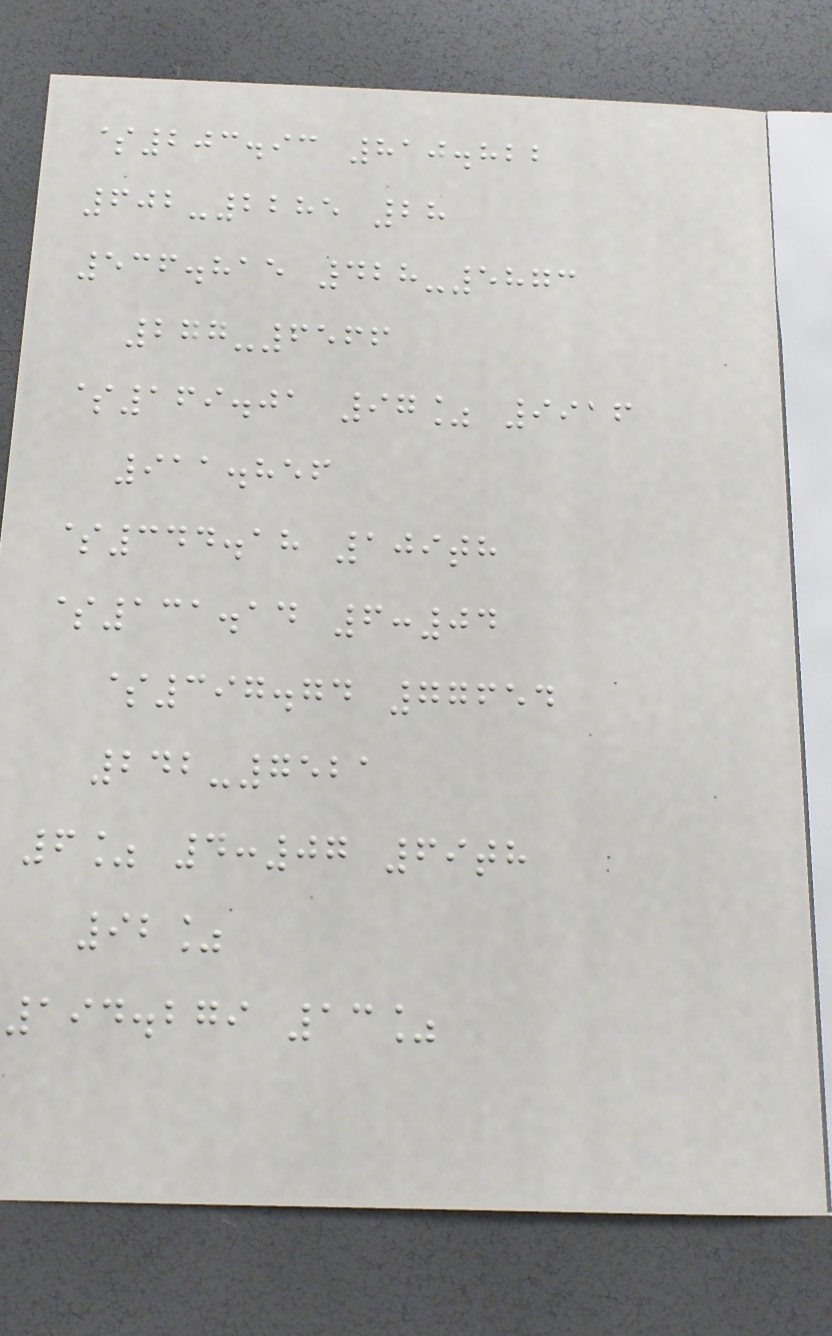$203.93 810.822
602-2285 28
536.815 428-5873
277-6566
$169.01 97% 9916
911.856
$344.18 109th
$131.14 6:04
$397.74 77654
242-7521
6% 4:07 69th
92%
194.279 13%
